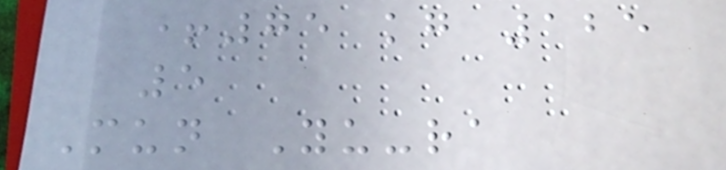+75 kg 125
5
Mun Yu-ra
